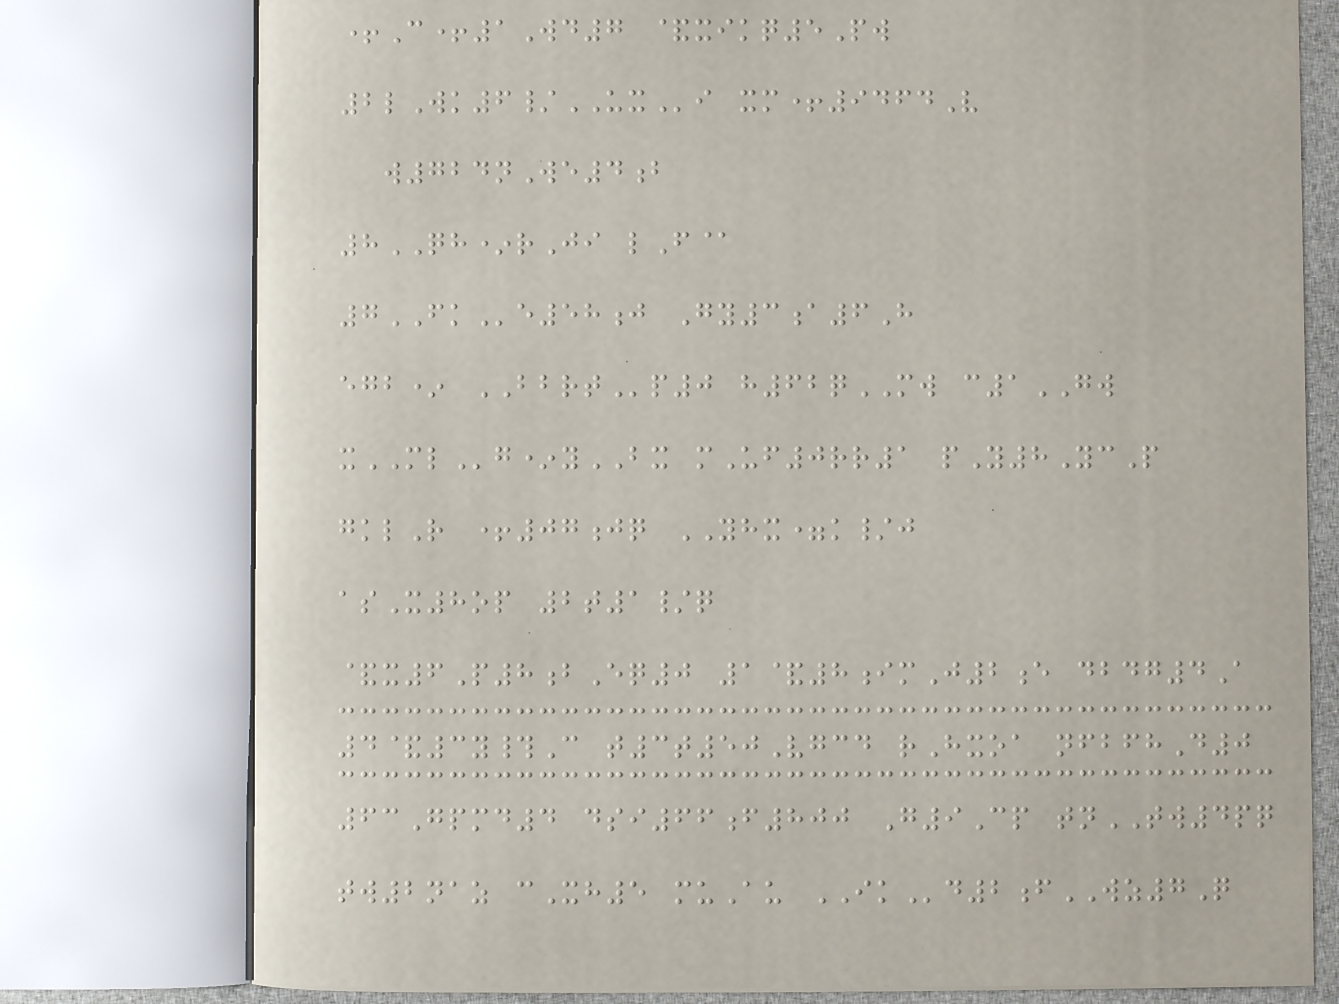+C+1Wd7 &xikq5Pw
2lWk6/UXi xm+9464V
w724nWe4b
8QH*rJi lF@
7FKe58j Gy3a6H
egb* BBRTp0 h62qMW c1GW
xMLg*yBX mUf0rr1 pY8YcP
gklR +07jq YHX=k/j
asX8op 2t1/q
&x6P8bEq0 1&8imJ2e dbdg4A
4&3y#C t3t50Vgcd rHxoa nfbfhD0
63Gpmd4 dsi66f800 G9Cp tnTW4pq
tw2naz cXh5 muAu IKd2fWZ7Q
